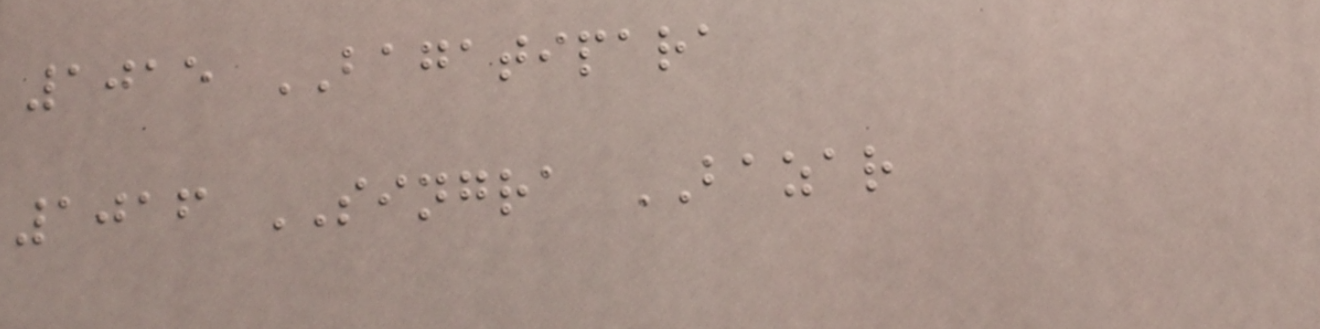1015 BAGATIPARA
1016 SINGRA BAZAR
